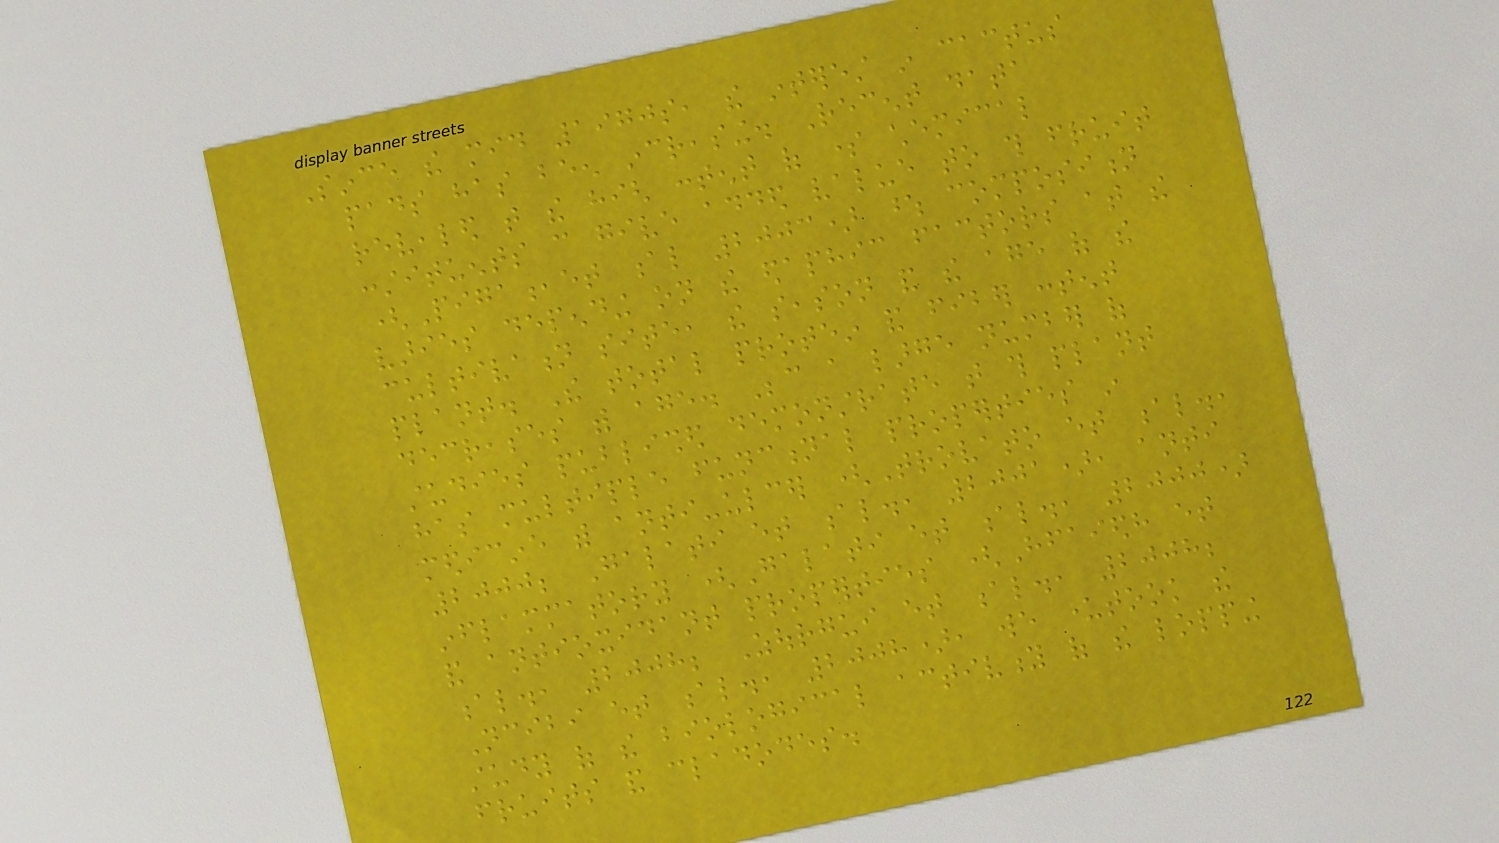Since the mid 1970s, the interest in cactus
pads has been increasing. Recent data
revealed that the high content of some chemical
constituents can give added value to this fruit
(Piga,et al 2003) whose composition
varies depending on the edaphic factors at the
cultivation site, the season and the age of the
plant. The total protein and fiber content
decreases with age. Because a large number of
studies published demonstrate that this plant
has multiple functional properties in
medicine with anti-ulcer (Trovato et al.,
2000; Galati et al., 2001), anti
inflammatory (Galati et al., 2000)
and antioxidant properties (Hfaiedh et
al., 2008; Zourgui et al., 2008;
Ncibi et al., 2008), we undertook the
study of the biological activity of the lopping
fruits and cladodes.
